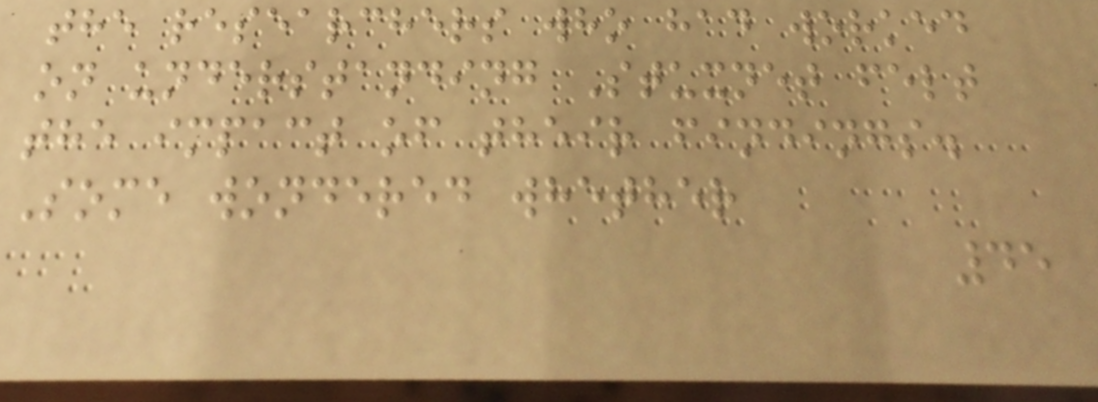the researchers who had worked
on understanding Stuxnet felt
the impact of their findings.
Some wondered whether
45
